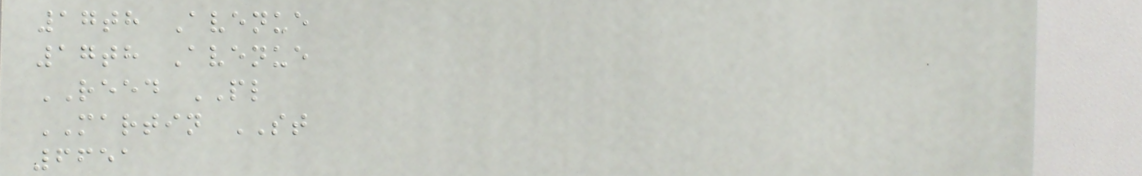17th Avenue
17th Avenue
REED PL
MARTIN ST
6651
